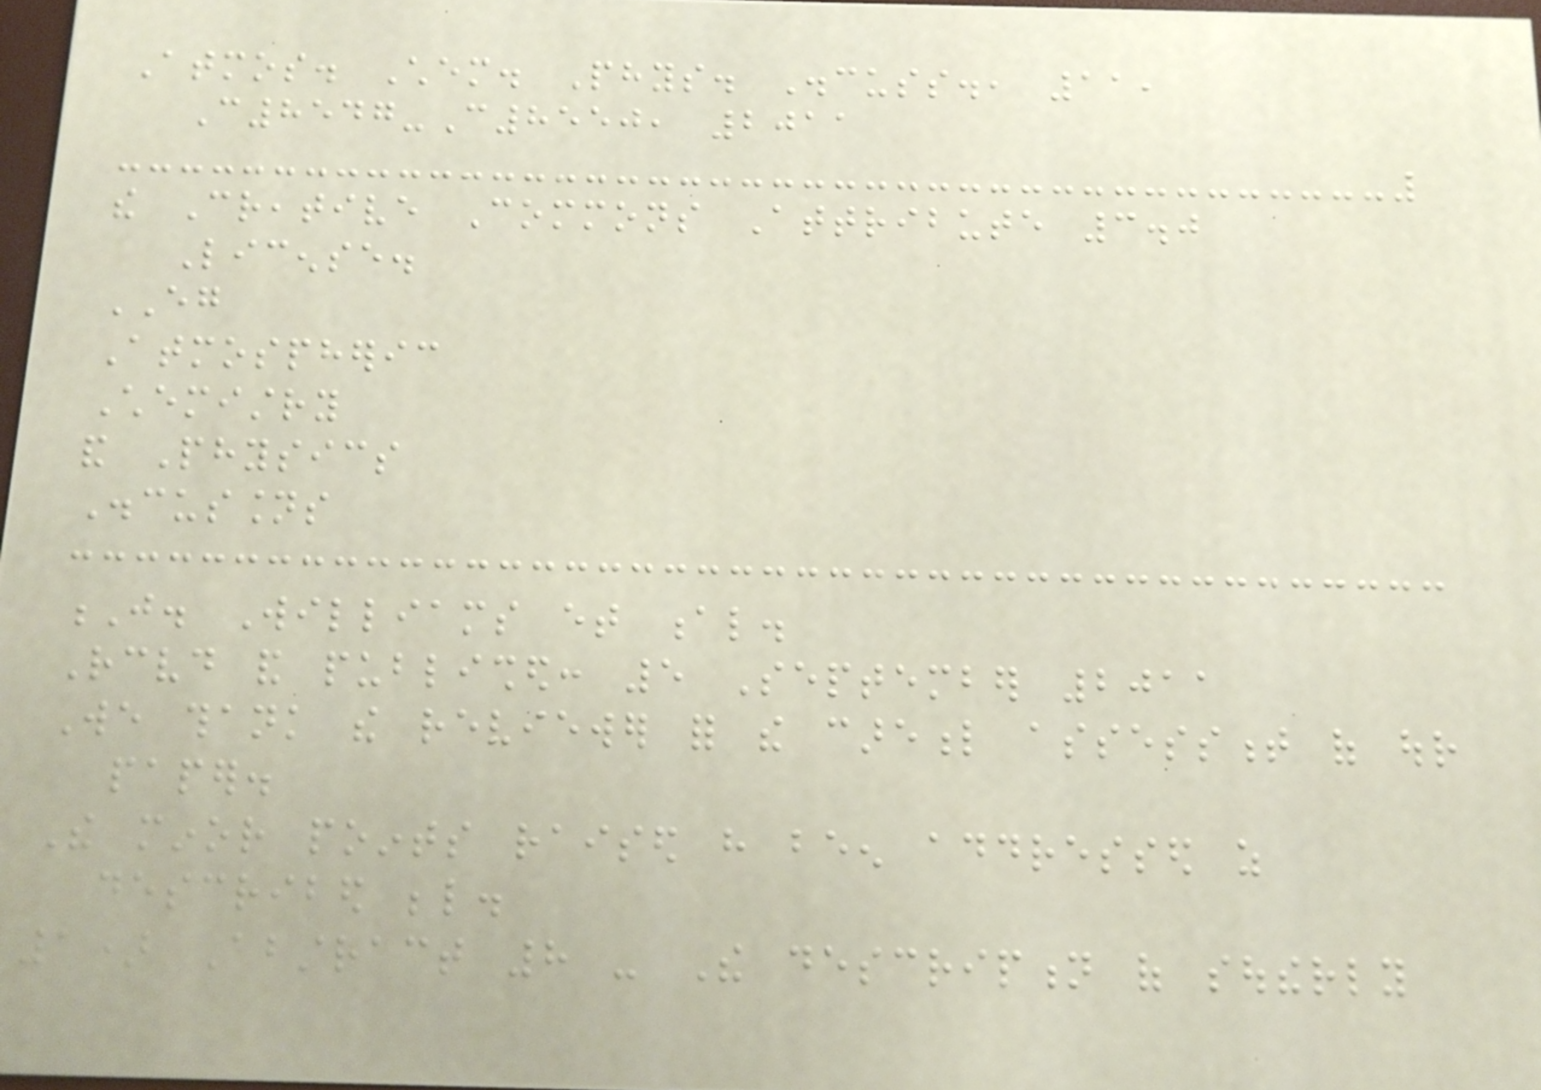Atmos. Chem. Phys. Discuss., 11,
C8547-C8550, 2011
the Creative Commons Attribute 3.0
License.
EG
Atmospheric
Chemistry
and Physics
Discussions
J. Williams et al.
Received and published: 5 September 2011
We thank the reviewer for the careful assessment of our
paper.
The minor points raised have been addressed as
described below.
1) Abstract 8 - The description of southerly
